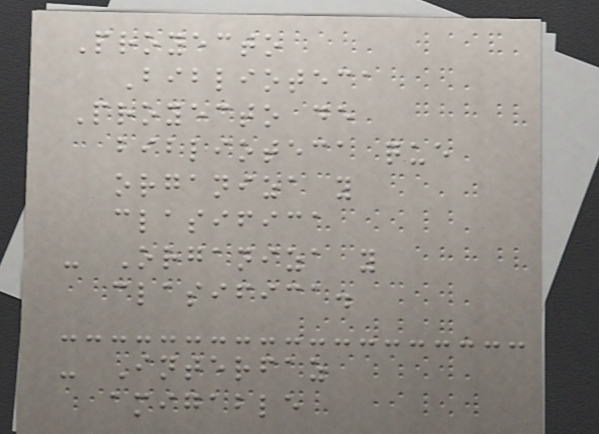Proyecto
Biblioteca
Proyecto de
biblioteca que
organiza y
clasifica
- Organiza y
clasifica.
- Interfaz
amigable
